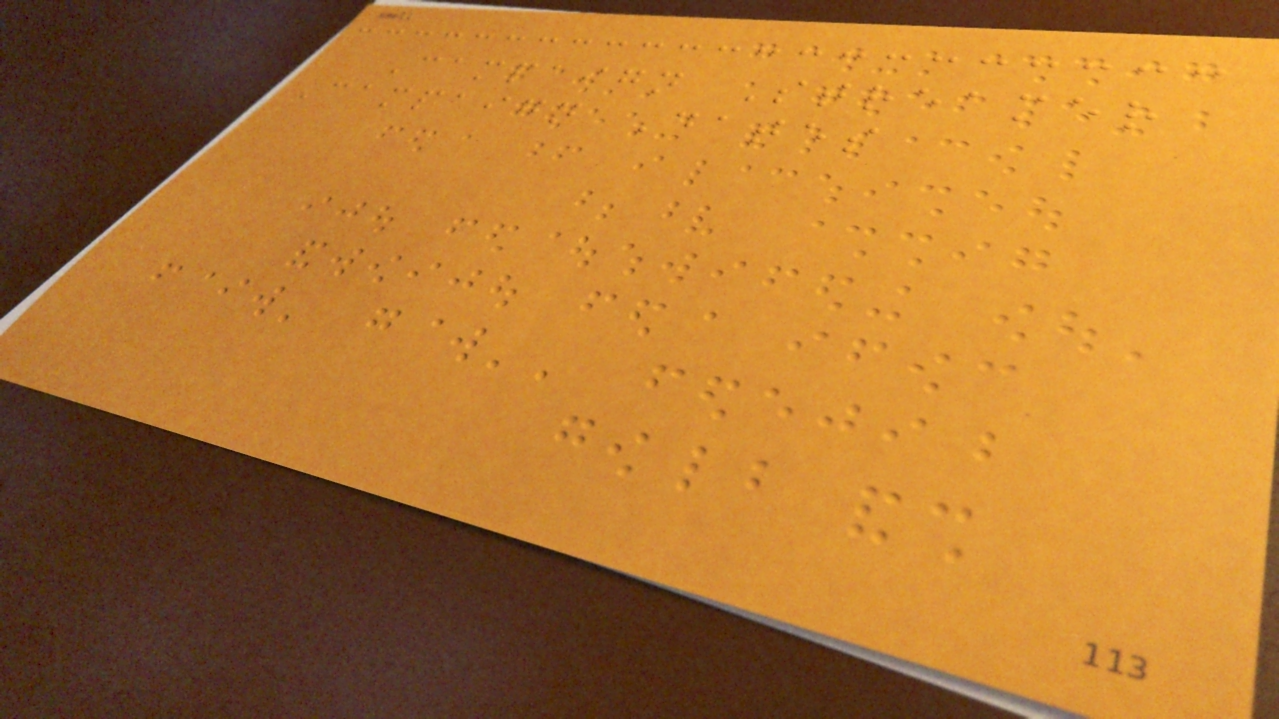Campaign Streamer
Campaign Dates
